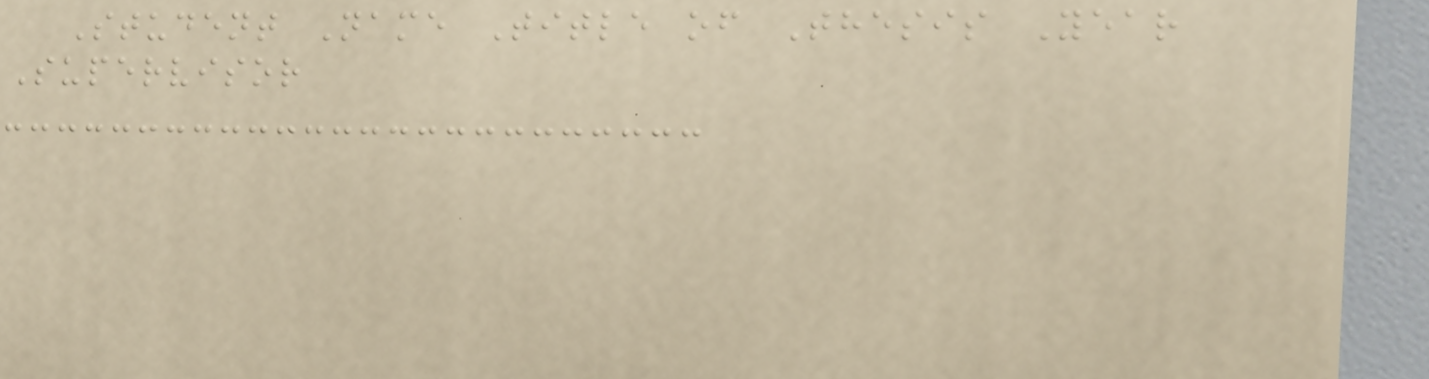Student Name Title of Thesis Year
Supervisor
